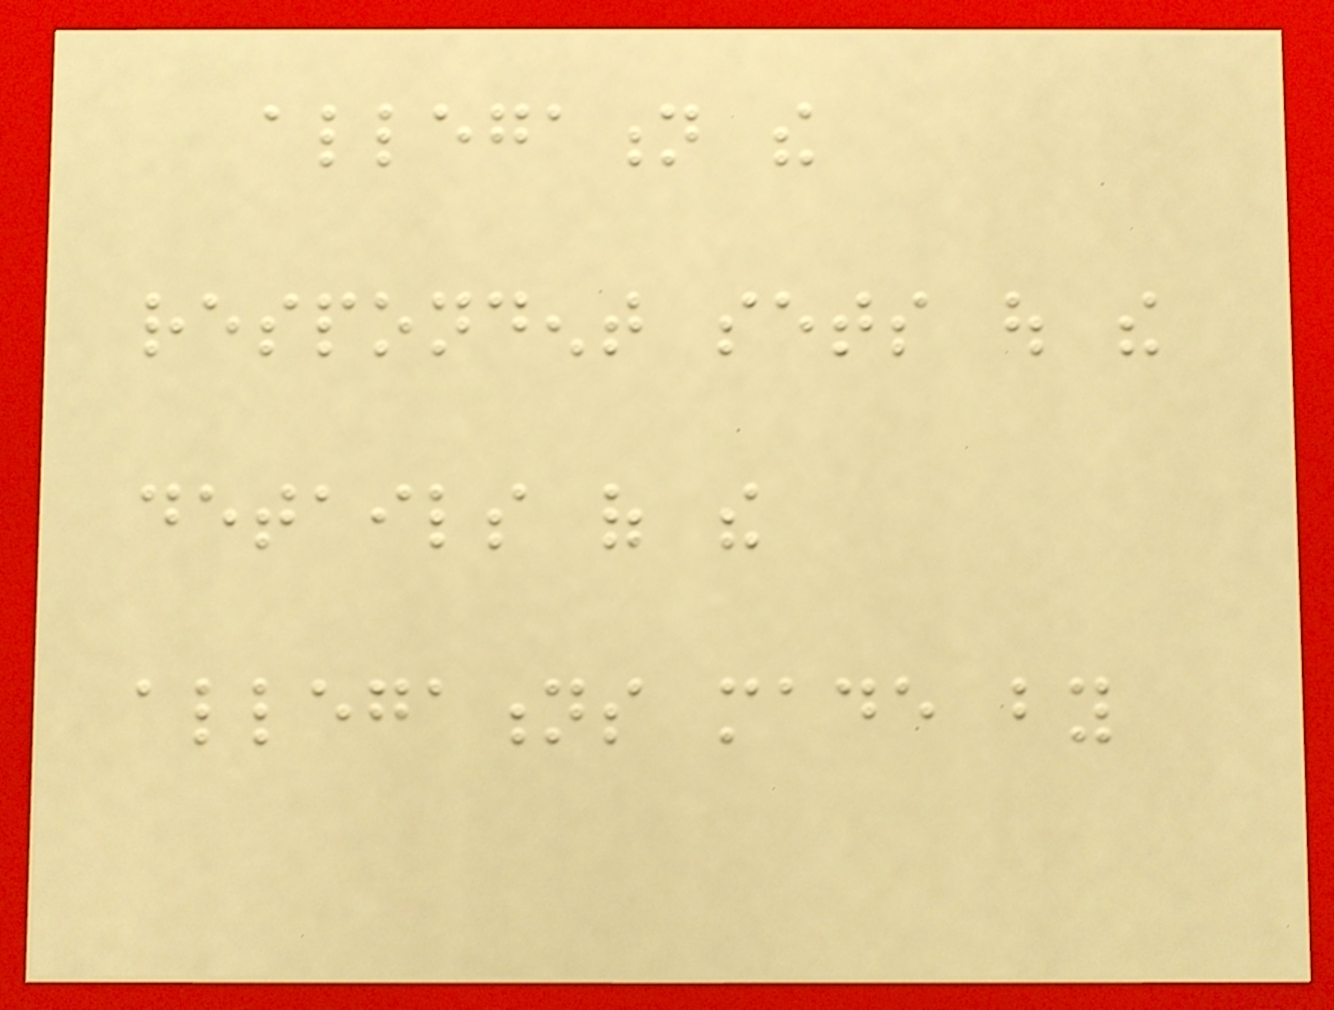allegation the
respondent sets out the
details of the
allegations made by
